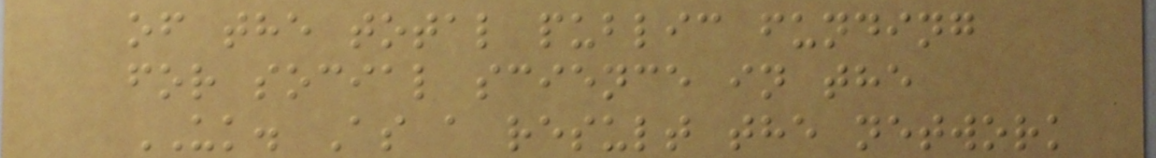of the total public funding
for social science in the
UK. As a result the network
